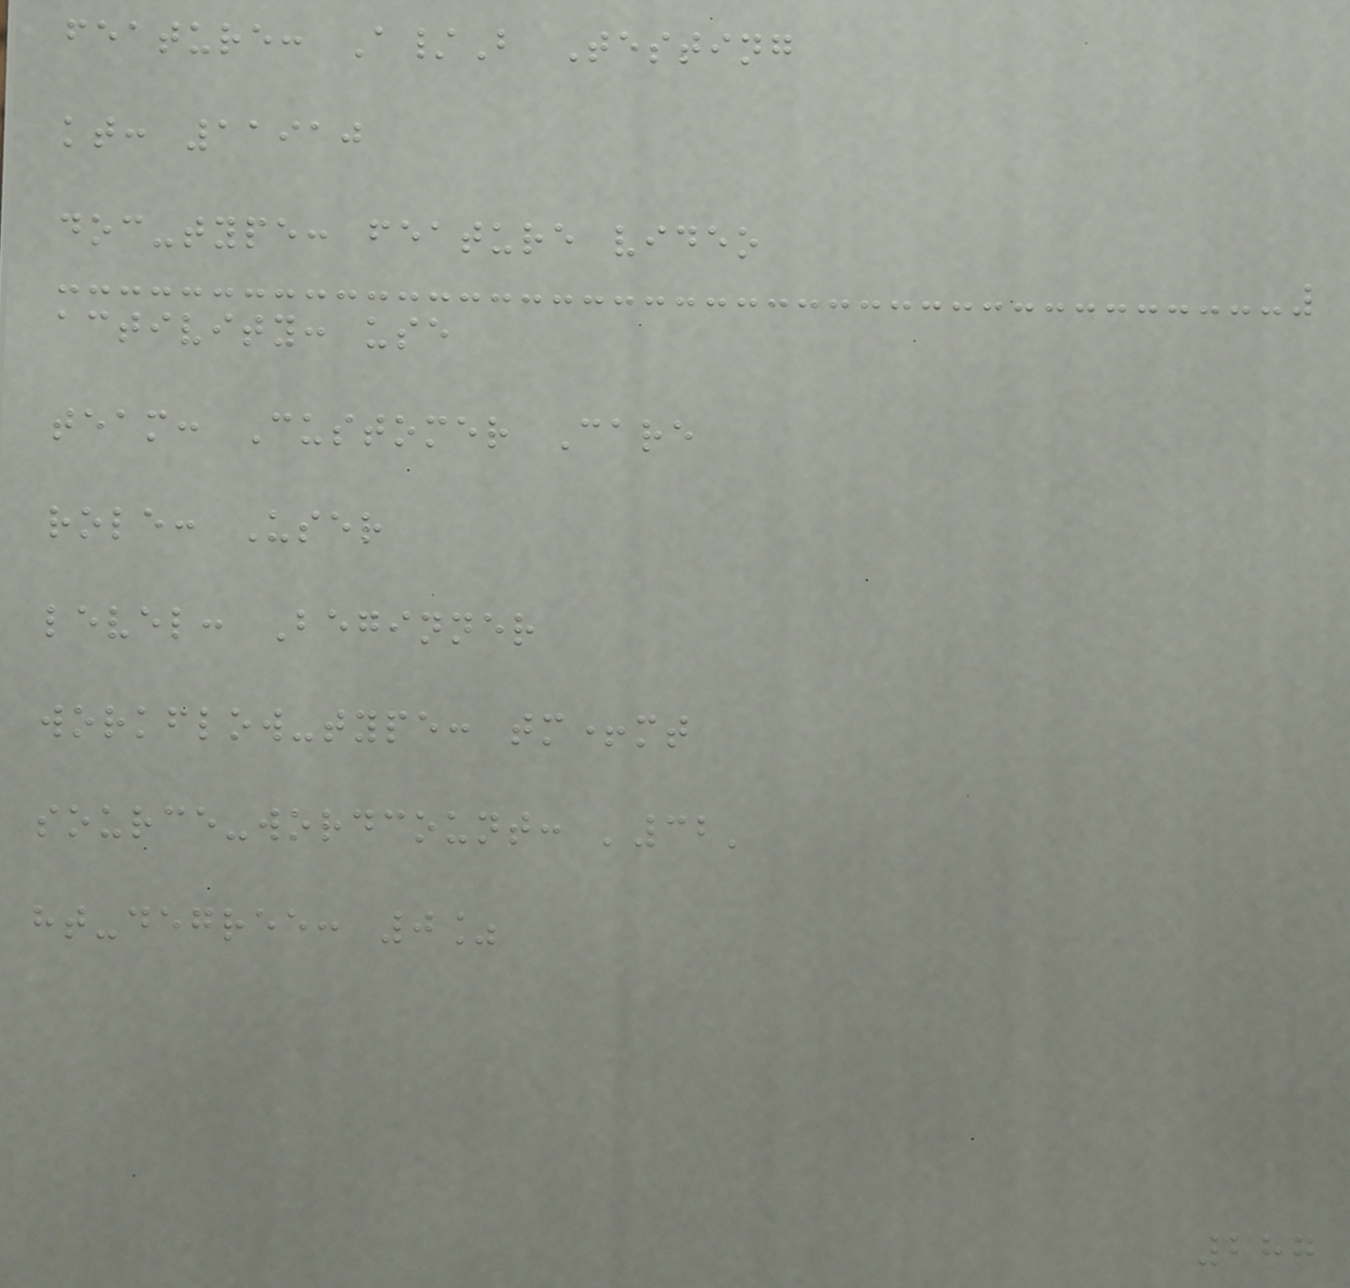feature: A/B Testing
kt: 11910
doc-type: feature video
activity: use
team: Customer Care
role: User
level: Beginner
workflow-type: tm+mt
source-wordcount: '32'
ht-degree: 0%
287
